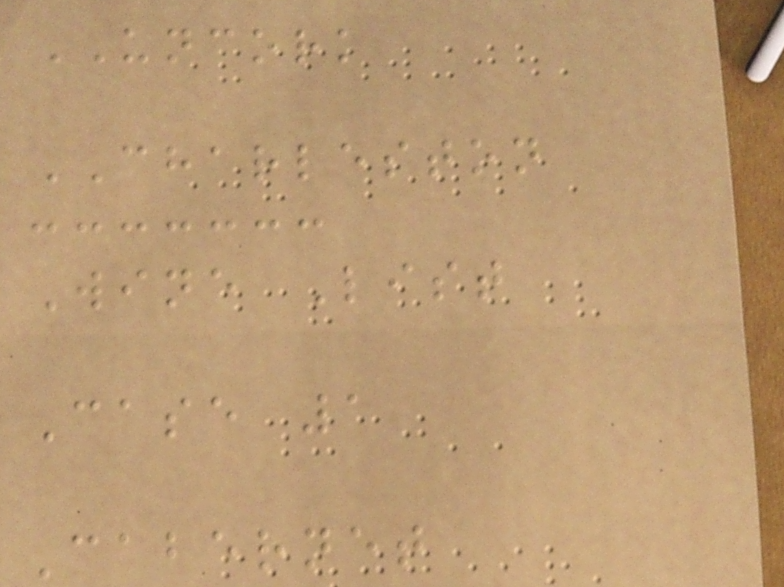UNCORK
CHARLESTON
Wine List
Case 1
Cabernet
